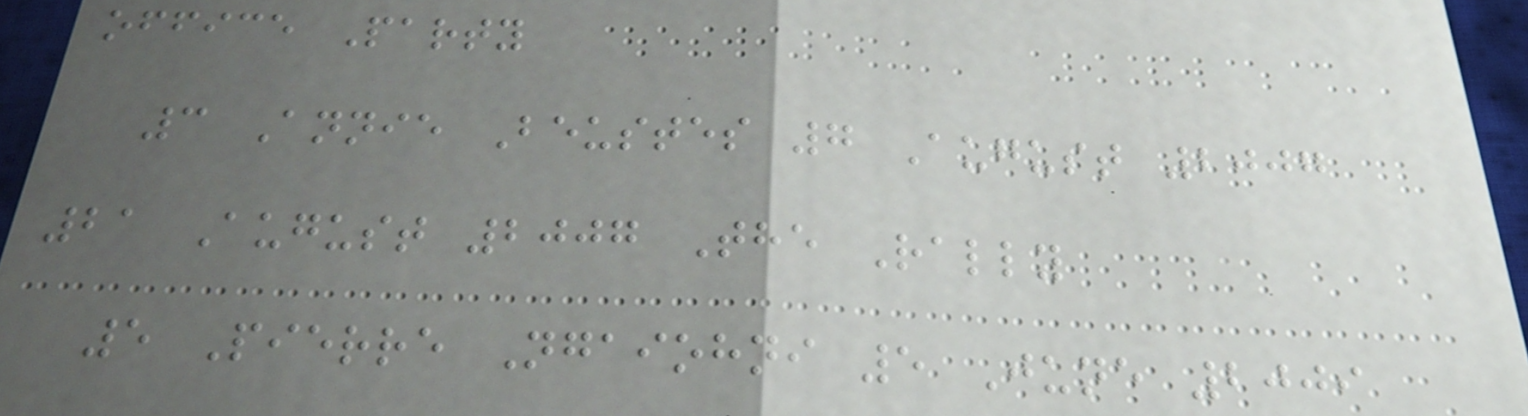office Party
3 Annie Beustes 7 August 2007
21 August 2007 The Rally
5 Pierre Ngaiohni 5 June 2009
